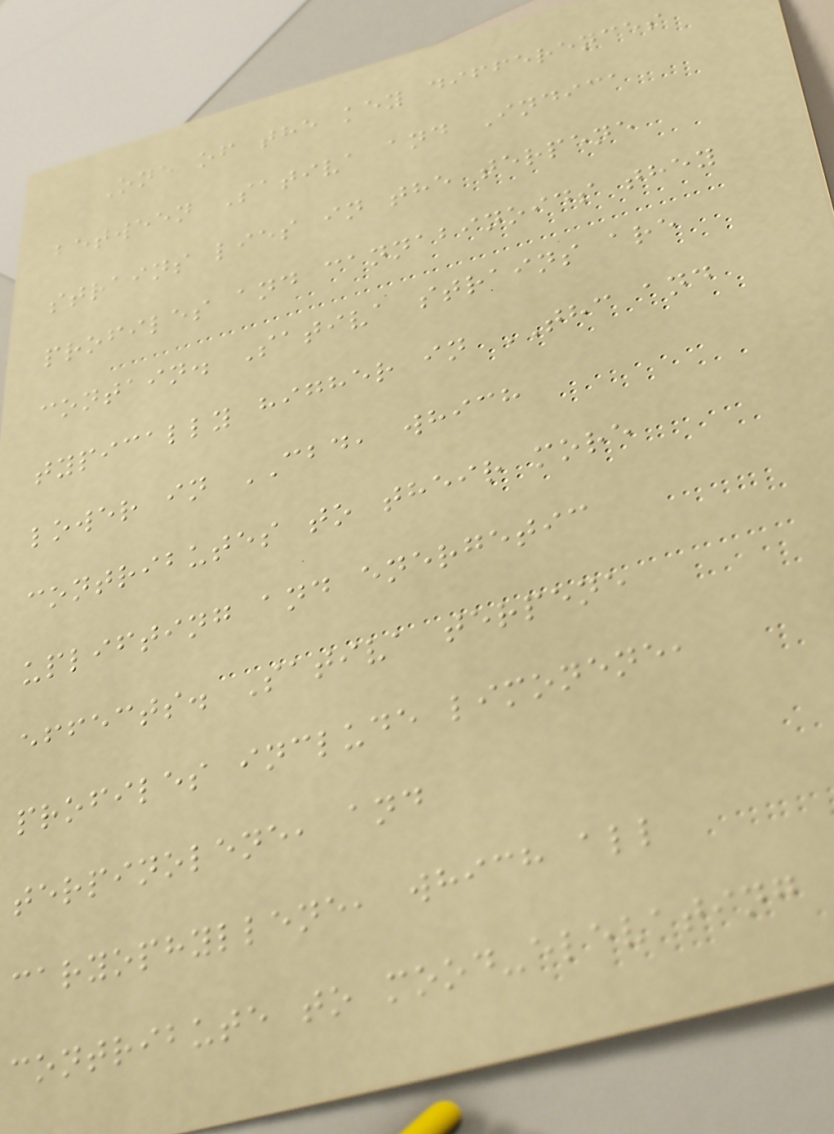One of the key differences
between Sativa and Indica
strains lies in the terpene
profiles and cannabinoids they
contain. Sativa strains are
typically higher in THC and
lower in CBD, which
contributes to their more
uplifting and energetic
effects. Sativa terpene
profiles include limonene,
terpinolene, and
caryophyllene, which all
contribute to mood-elevating
